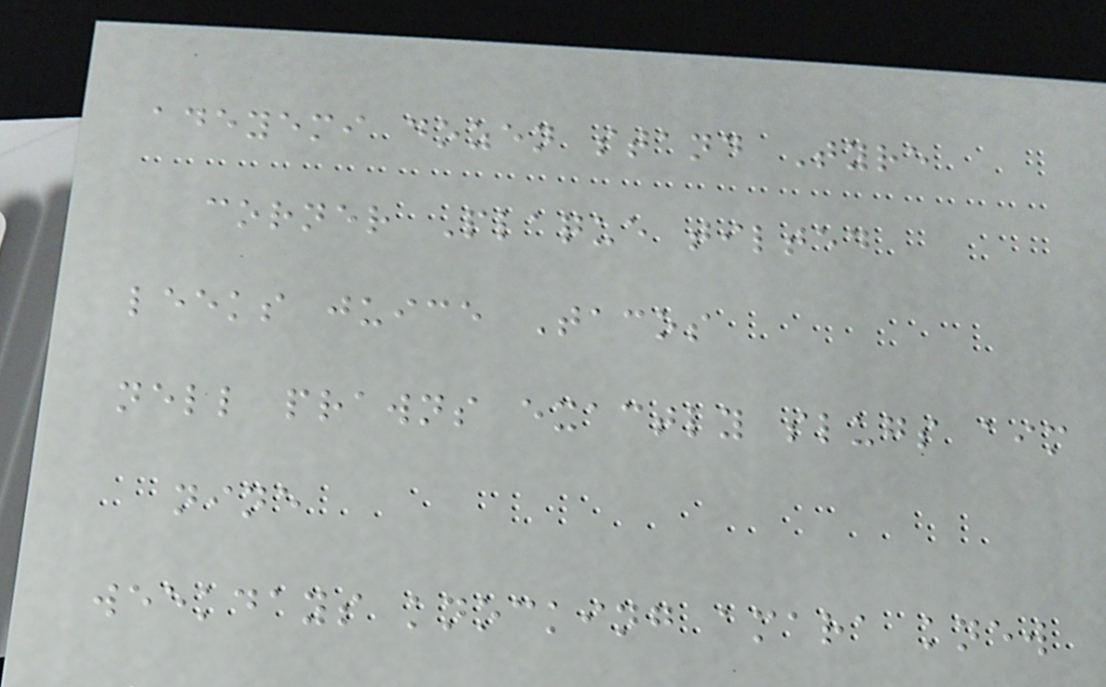adeyemi dozen stand Tyre
corner Plaque tilted
leeks juice Tacos
nell prawns exactly slugs aim
nine
weekdays knocking amara knew
